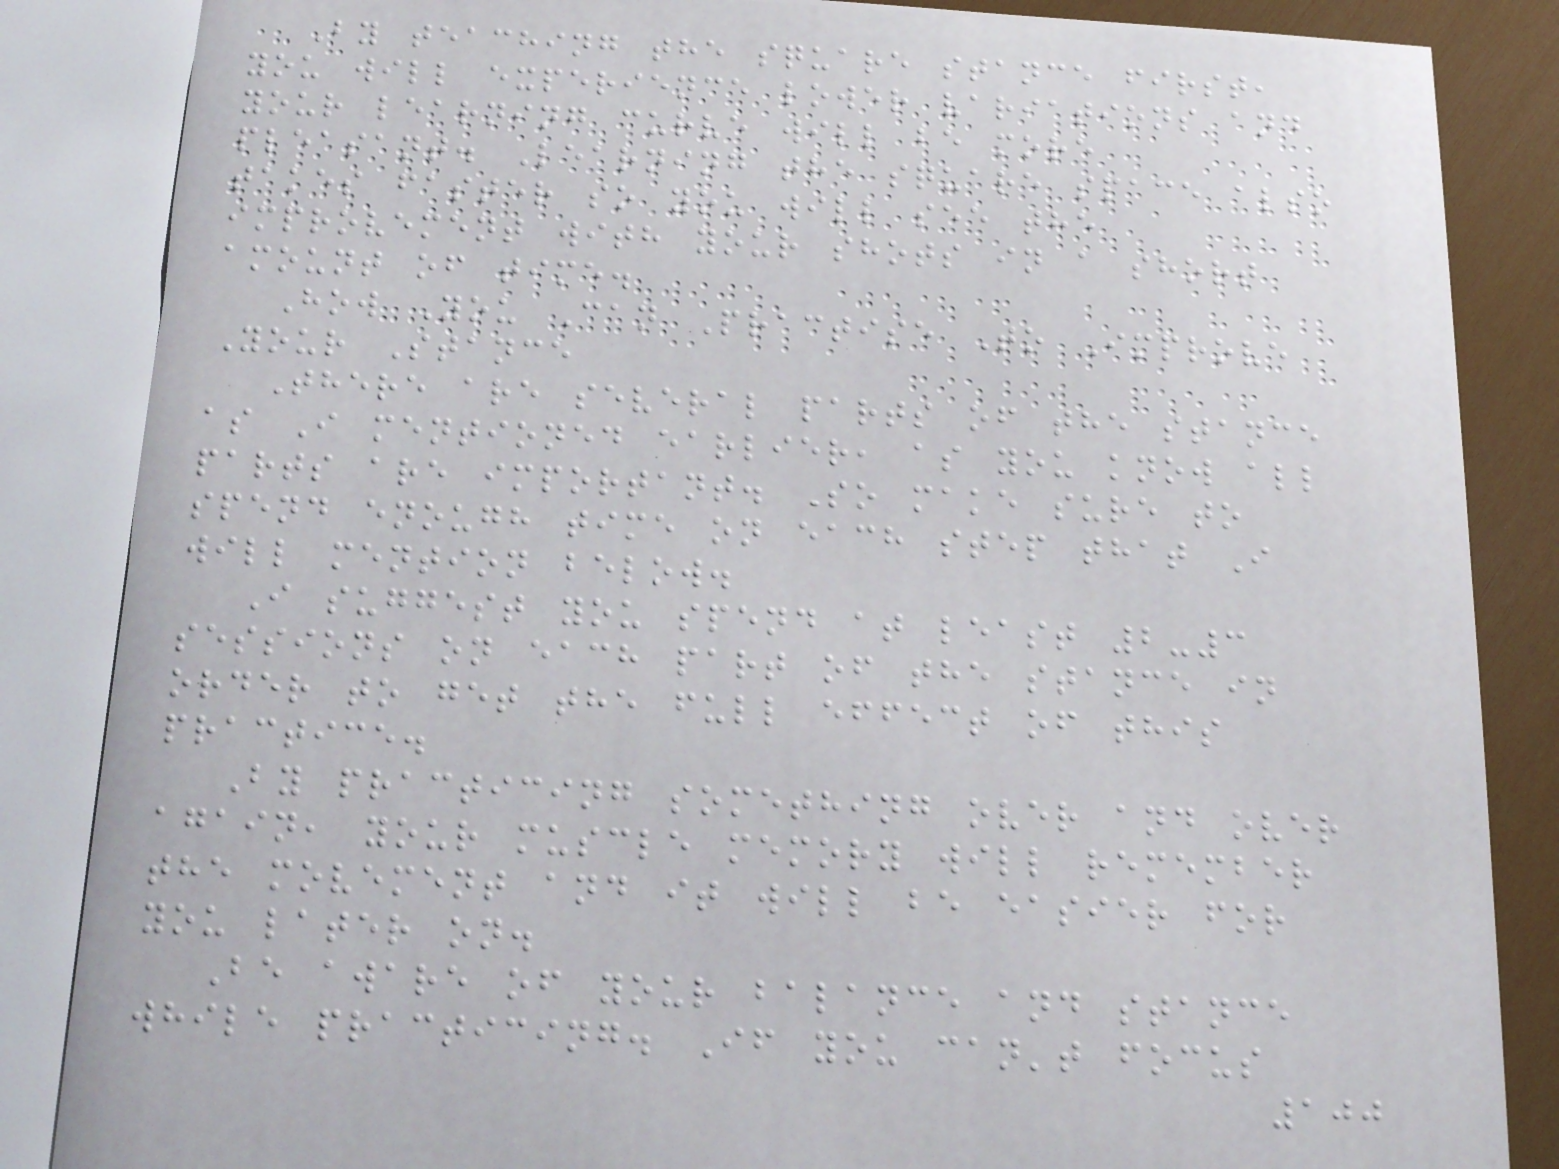By teaching the square stance first,
you will experience lower variations and
your learning curve will be more
pleasant. Learning the square space also
takes faster so you will see the
improvement with your shots in a short
amount of time.
How You Can Practise To Improve
Your Stance
There are several parts of the stance
as I mentioned earlier, as you know all
parts are important. So make sure to
spend enough time on each step that I
will mention below.
I suggest you spend at least 2-3
sessions on each part of the stance in
order to get the full effect of this
practice.
By practicing something over and over
again, your muscle memory will remember
the movement and it will be easier for
you later on.
Be aware of your balance and stance
while practicing. If you can't focus
100
